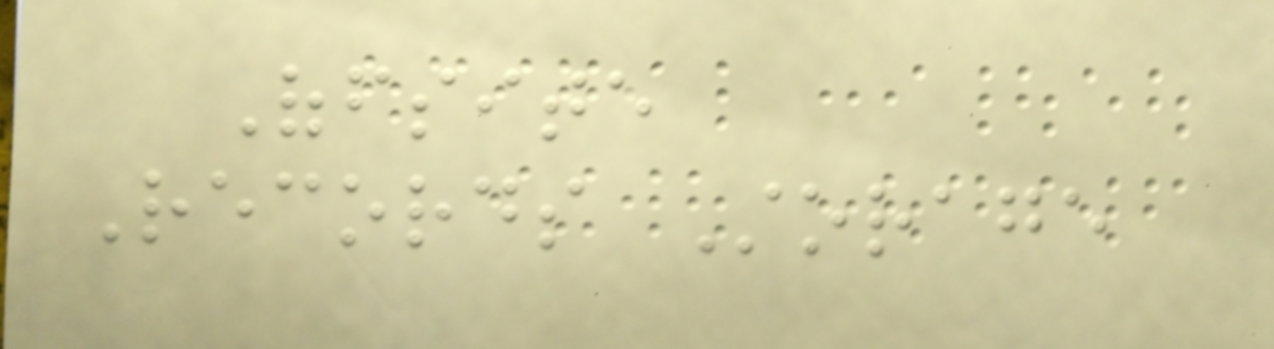Offsite
Records Storage
